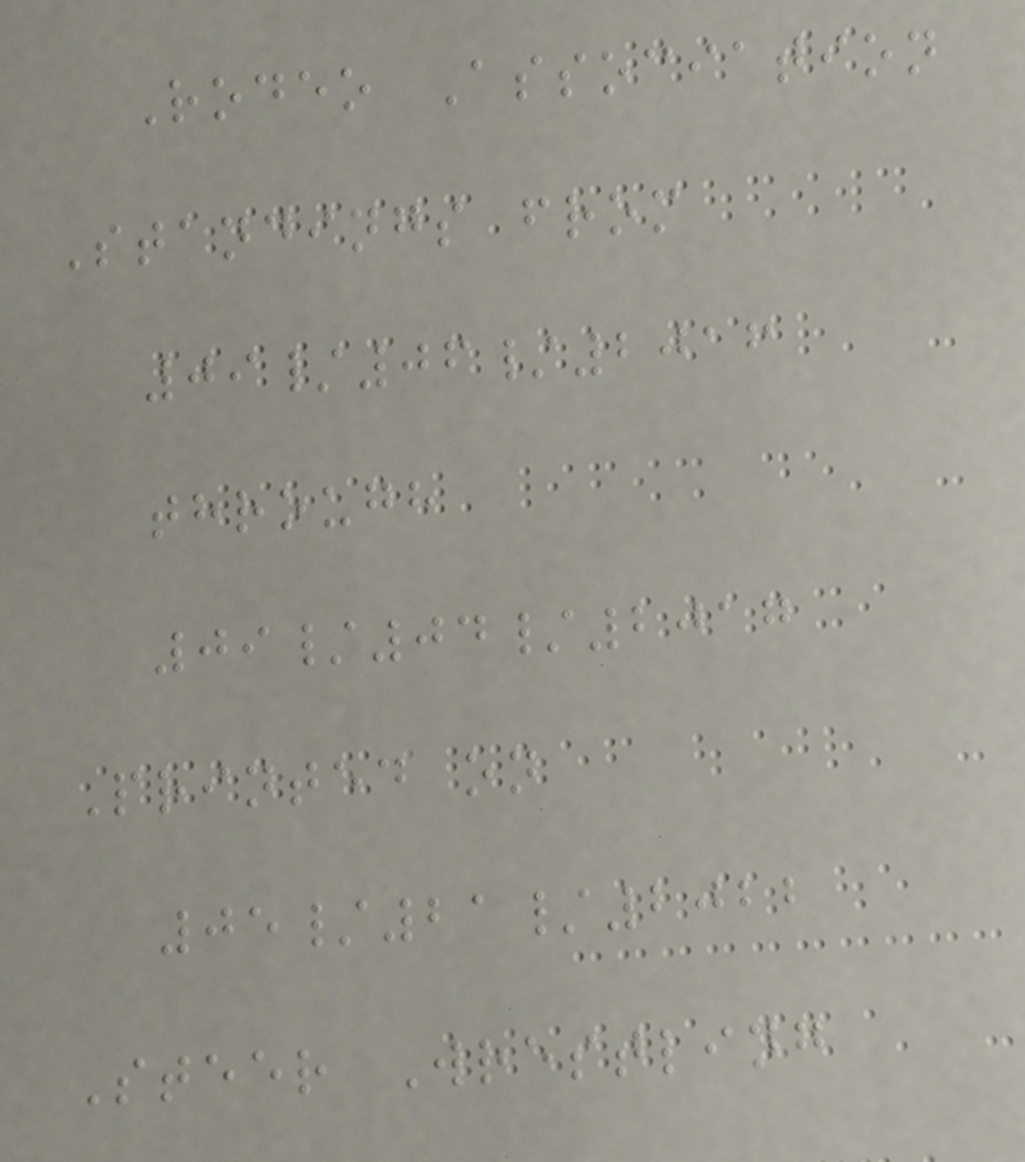Rodeo Association
Standings from
09/06/2016
through
09/04/2017
Printed on
05/21/2022
Steer Wrestling
